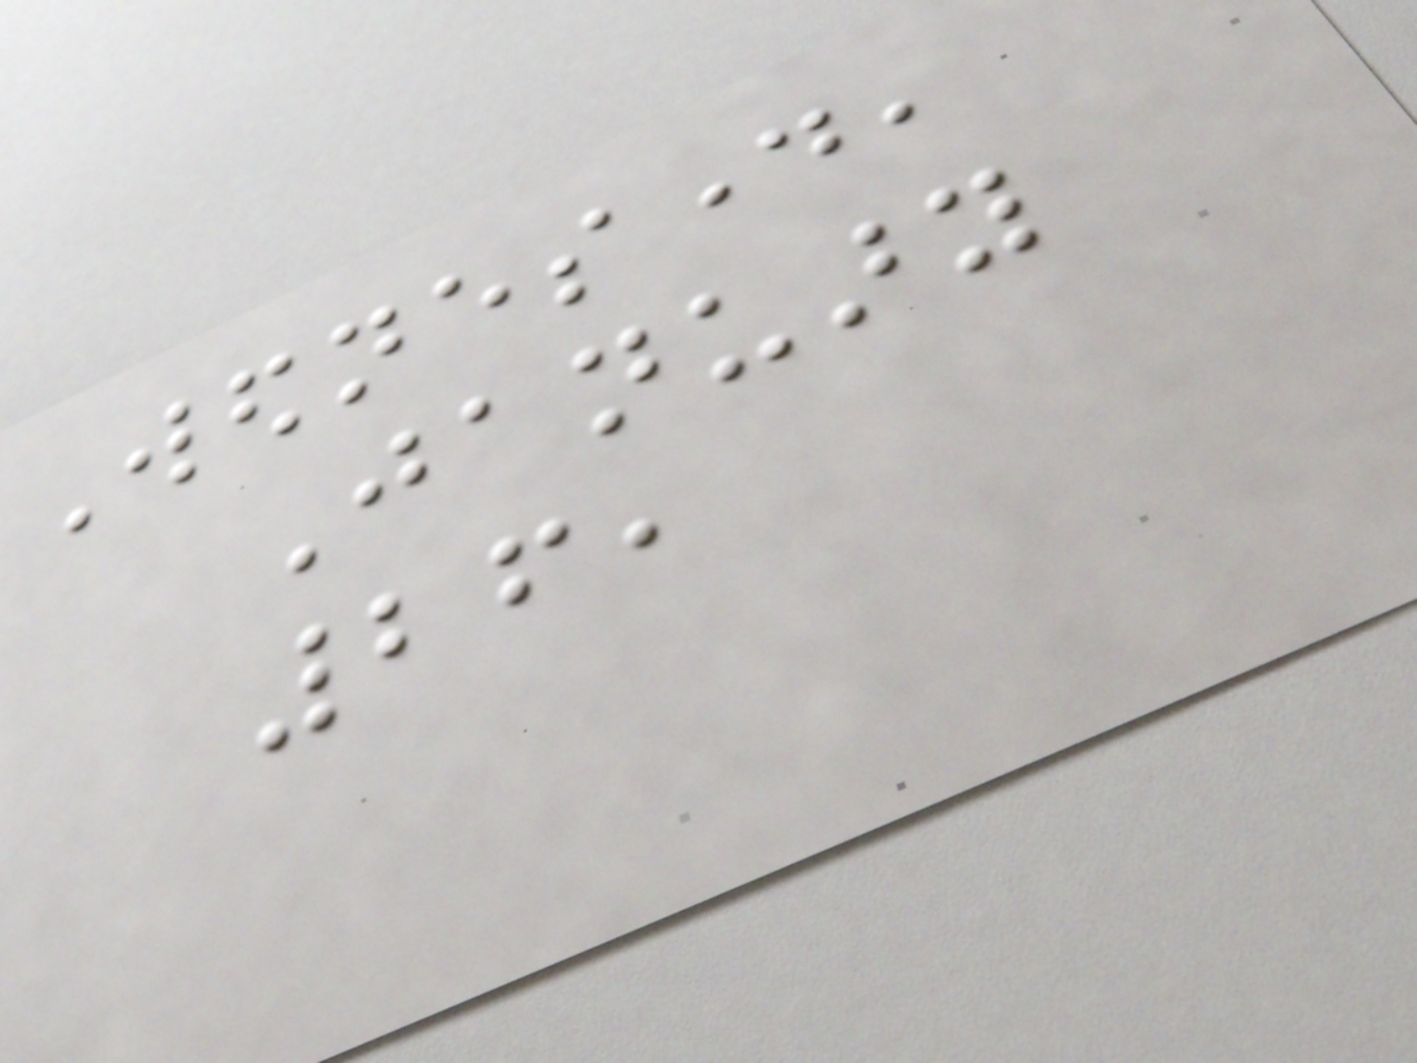Wednesday,
January
26,
